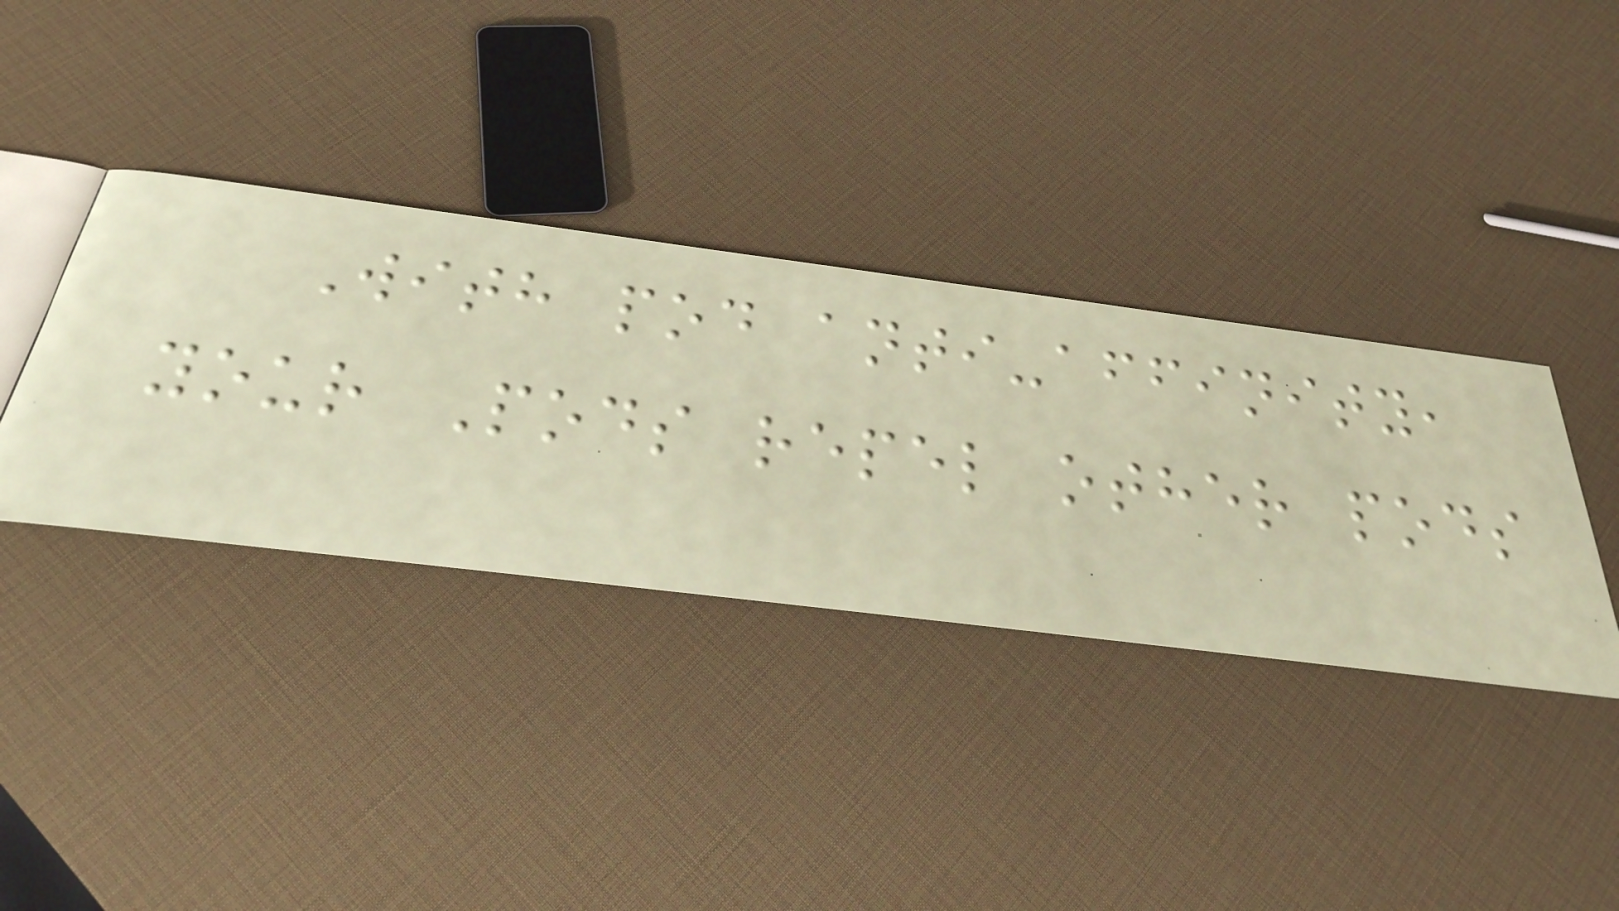With pod anti-affinity,
your Pods repel other pods
